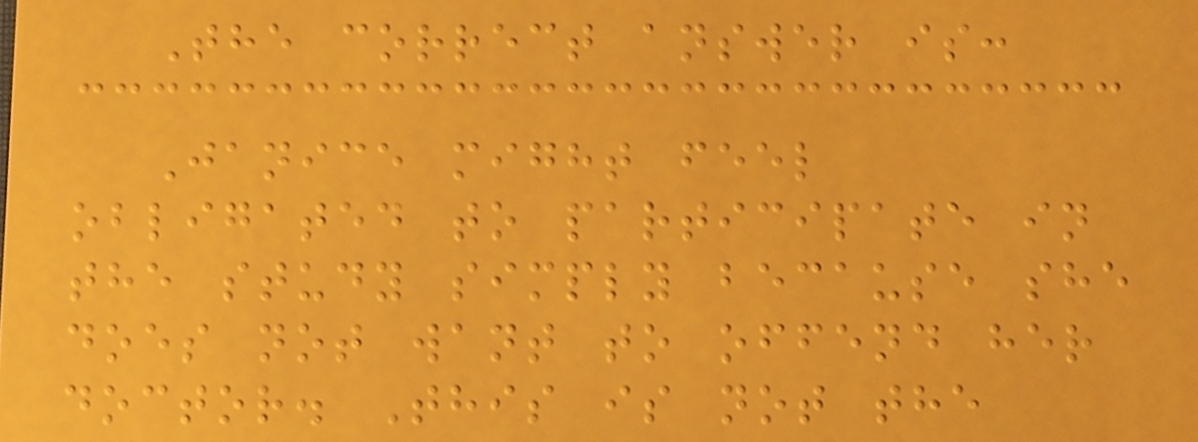The correct answer is:
Janice might feel
obligated to participate in
the study simply because she
does not want to offend her
doctor. This is not the
